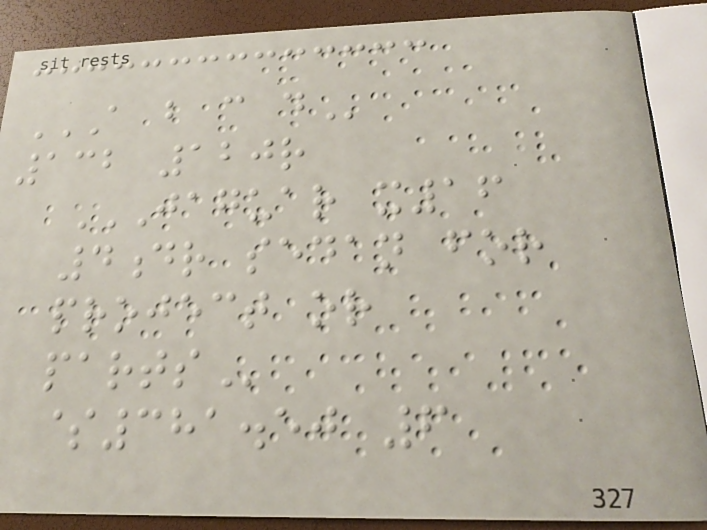A B C D
132 120r
JAGUAR X16
4DR SEDAN FOR
PROJECT OR
PARTS
$381.50 6
